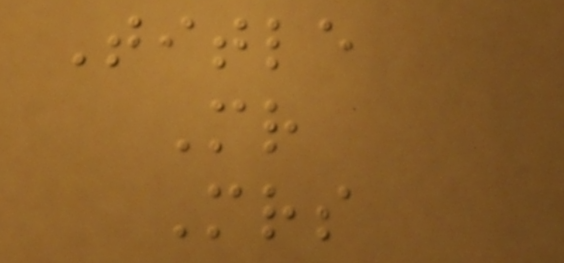Title
Mr
Mrs
